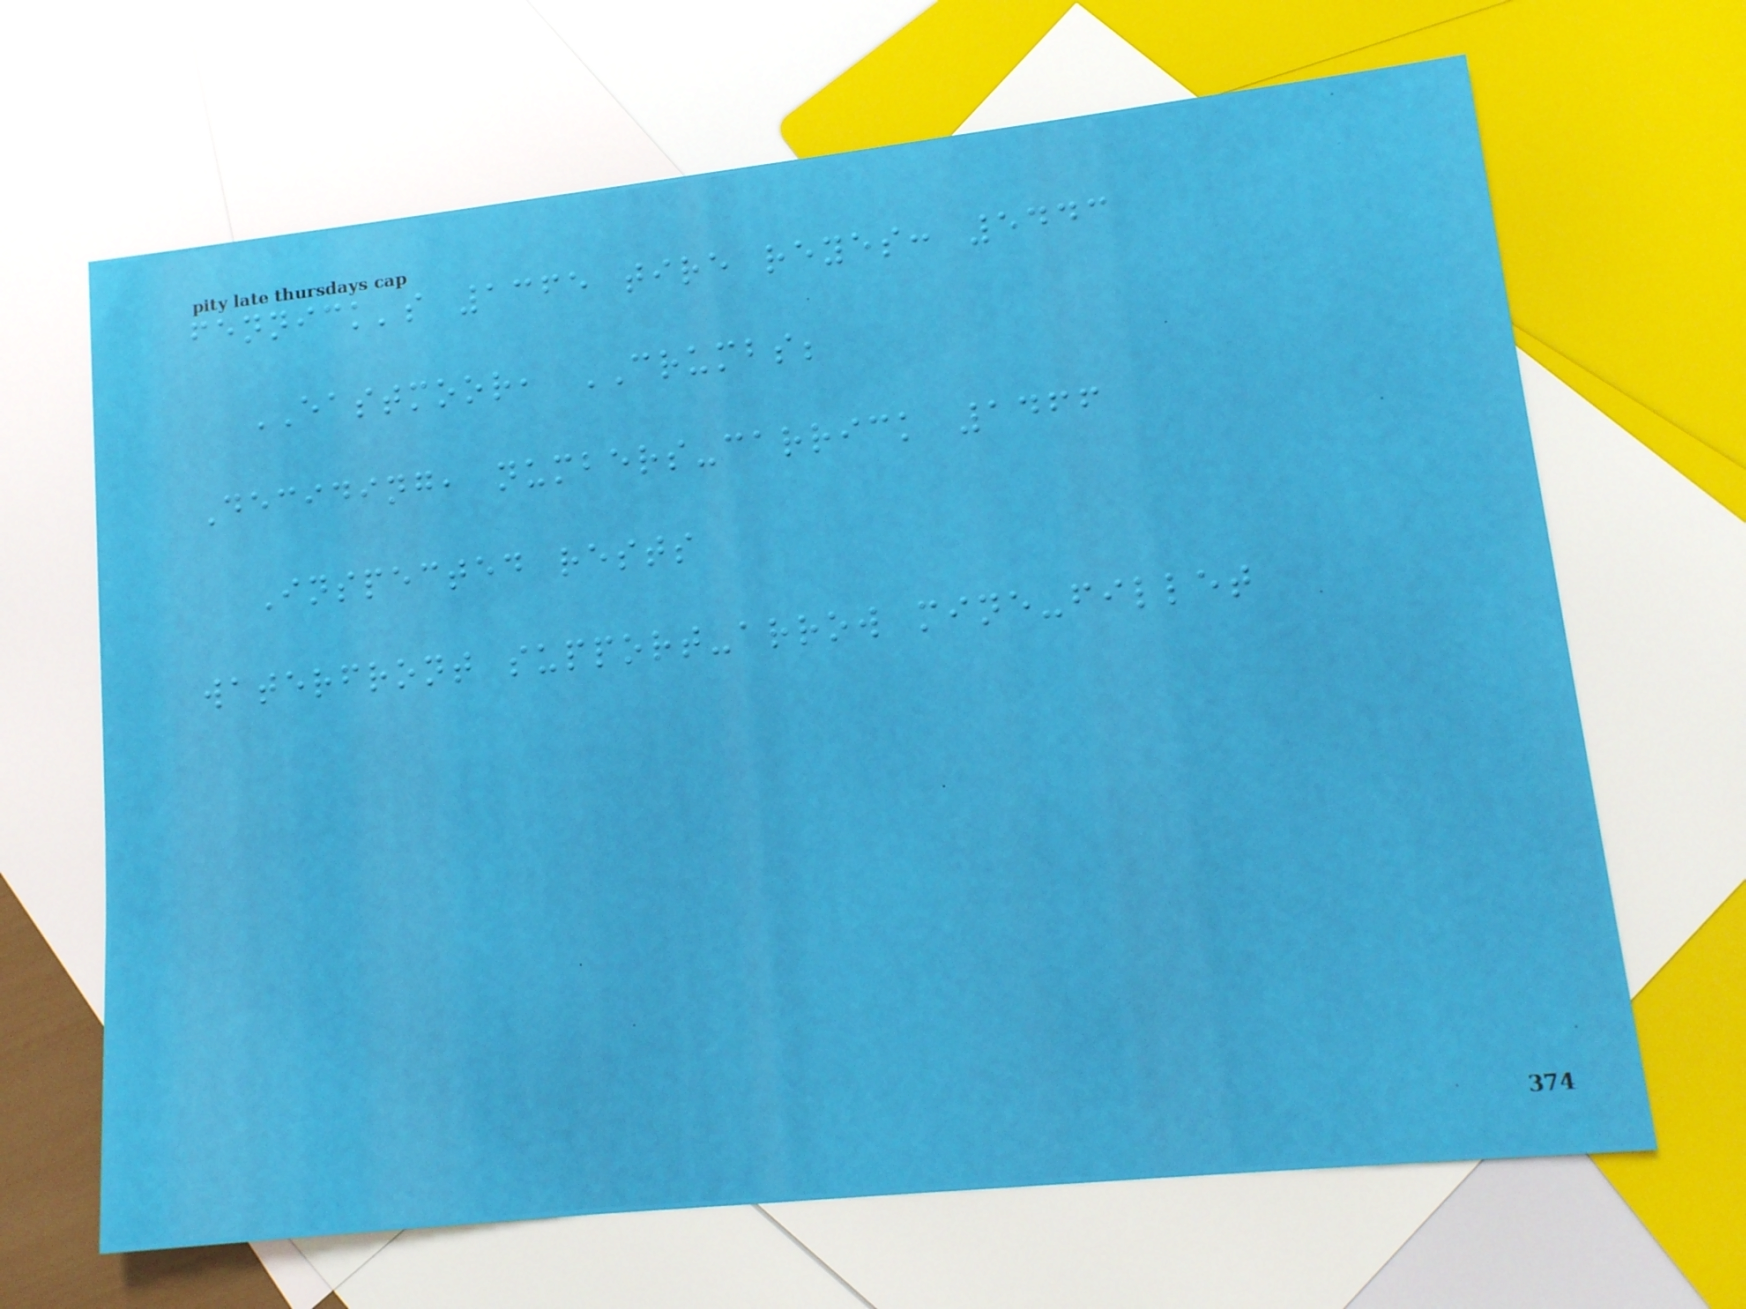fennick's 1365 tire reyes: 5443
EASTMOOR, CRUMBS;
Deciding, numbers-carrick 1466
Inspected rests
waterfront support-arrow mine-fillet
